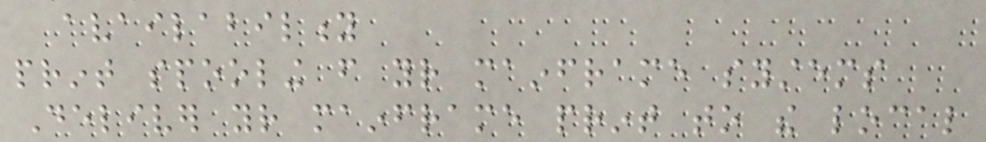availability
print spooling from your mainframe systems
Deliver your mainframe print to the local
